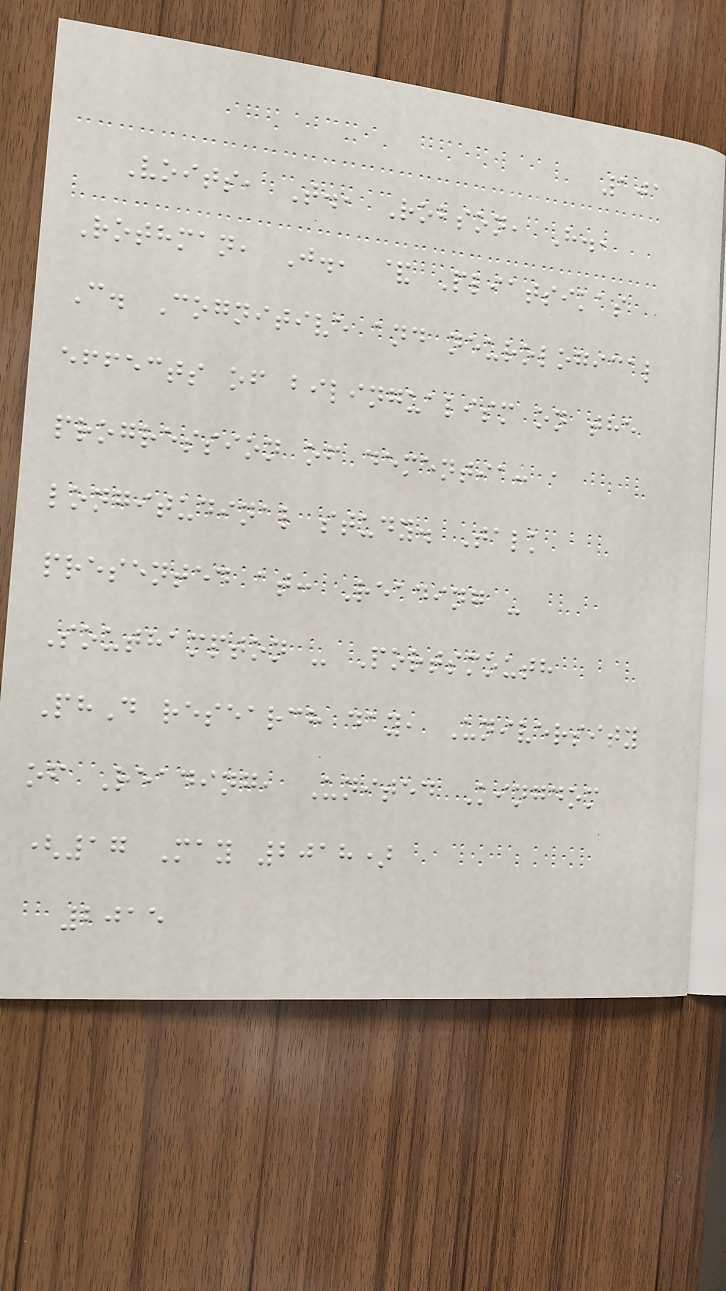101
Voits, T., Robson, H.,
Rothman, J., & Pliatsikas
C. Cognitive and neurological
effects of bilingualism on the
progression of dementia: a
longitudinal study. Talk
presented at: Reading -
Southampton - Portsmouth
PhD research day, University
of Reading, United Kingdom
(17 May 2018)
2015
